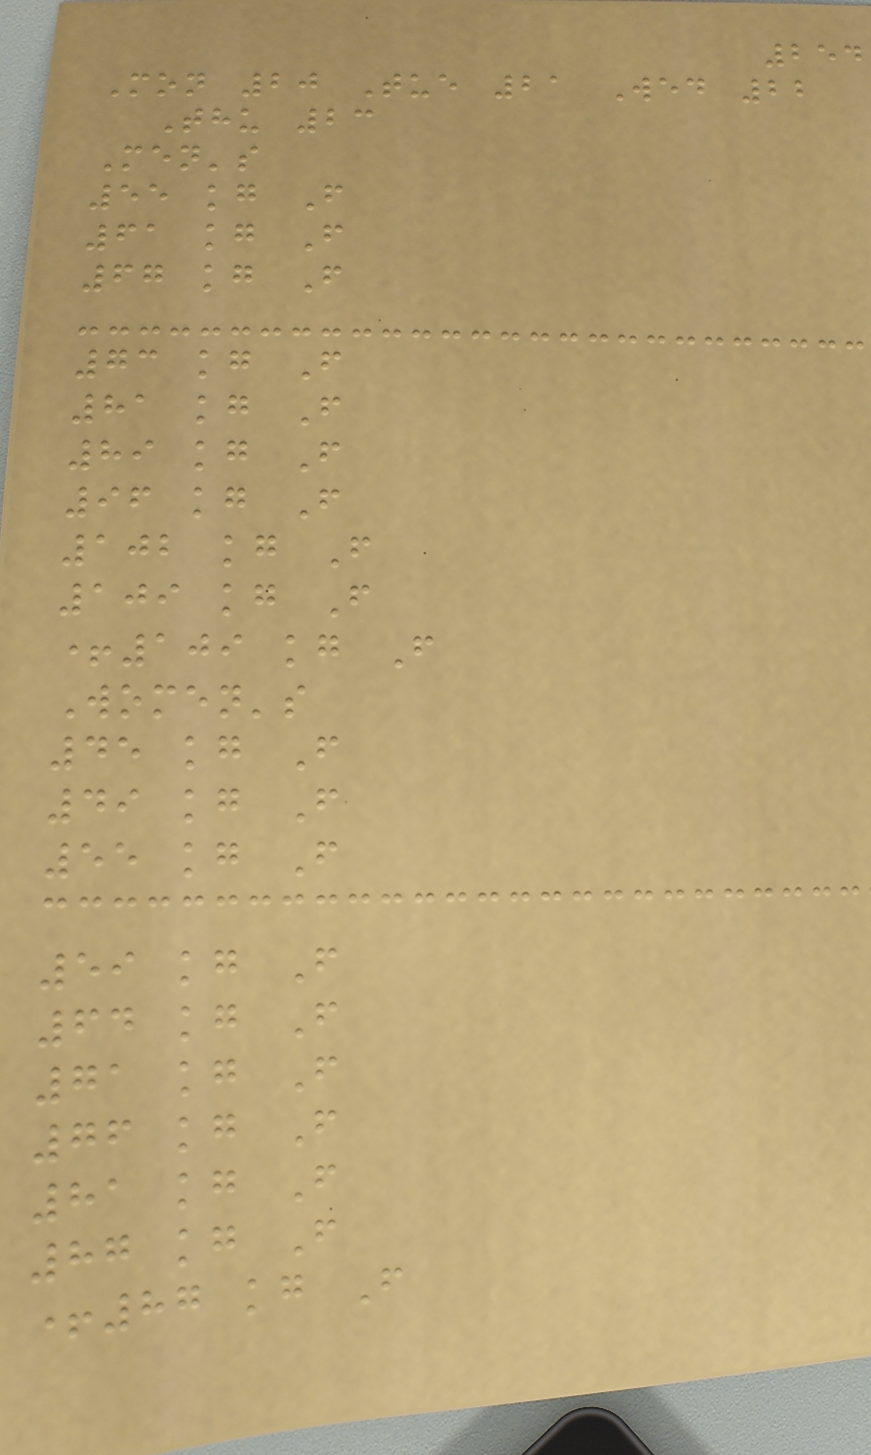254
Mon 20 Tue 21 Wed 22
Thu 23
Men's
55 kg F
61 kg F
67 kg F
73 kg F
81 kg F
89 kg F
96 kg F
102 kg F
109 kg F
+109 kg F
Women's
45 kg F
49 kg F
55 kg F
59 kg F
64 kg F
71 kg F
76 kg F
81 kg F
87 kg F
+87 kg F
